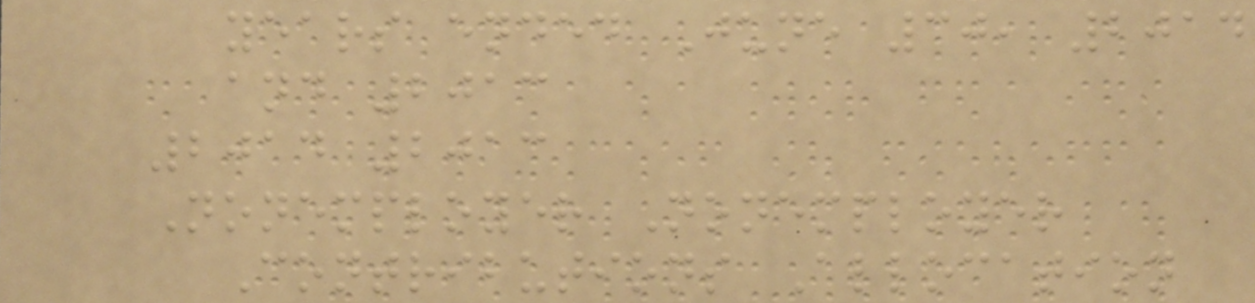years ended June 30, 2014
and 2013
2014 2013
Nonemployer Nonemployer
Contributions Allocation
